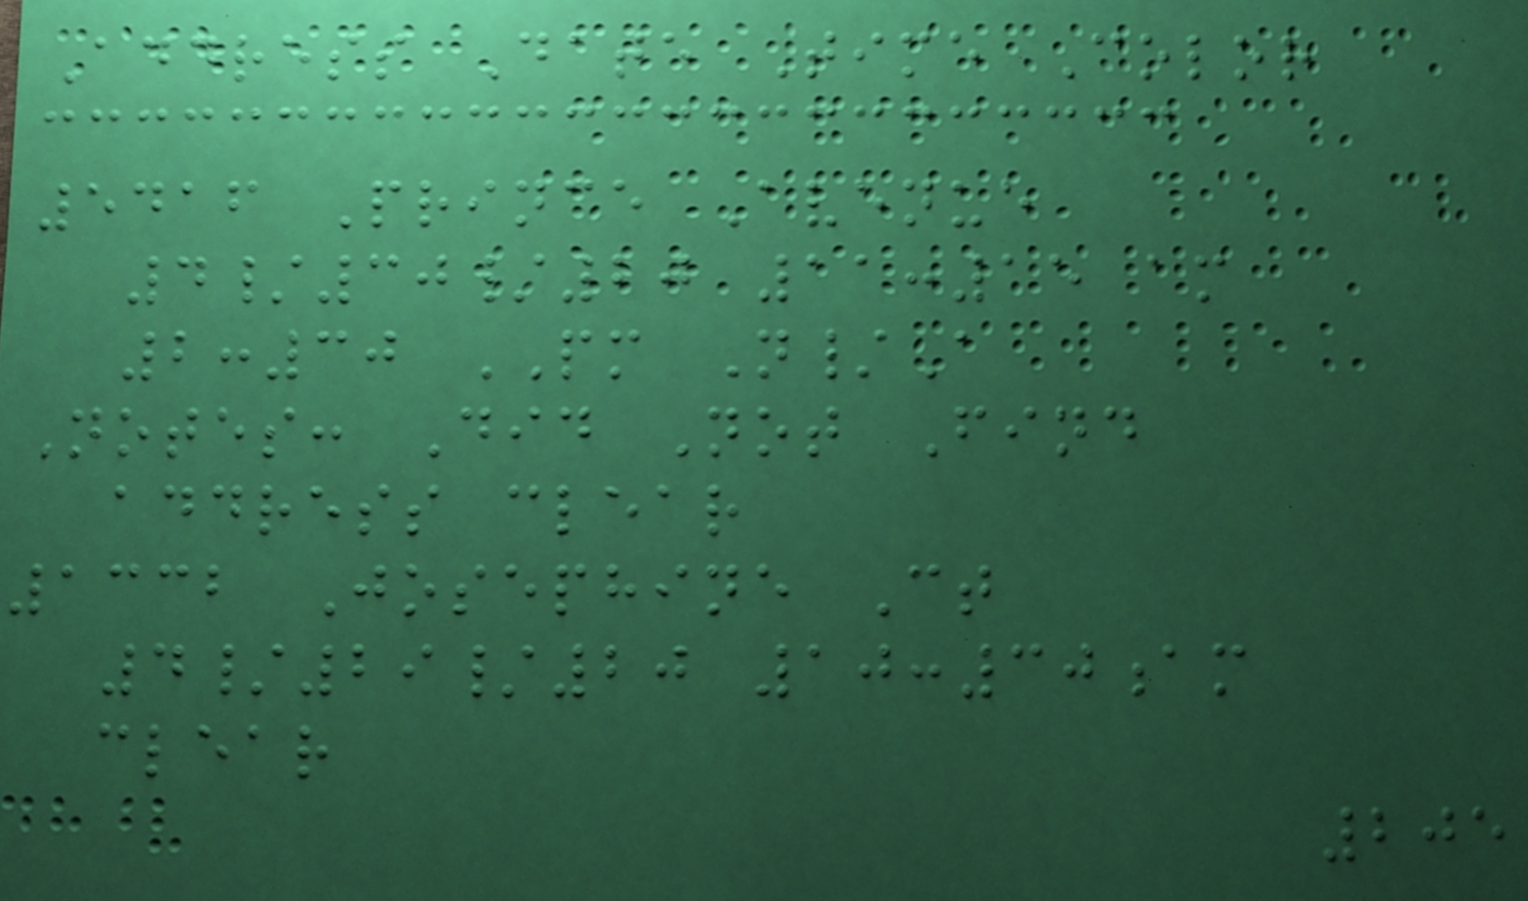Address Date Time Color
5416 Prince Avenue
4/30/20 11:15 am
2:30 PM N/A
Notes: Did Not Find
address clear
1332 Josephine Ct
4/29/20 10:30am
clear
205
